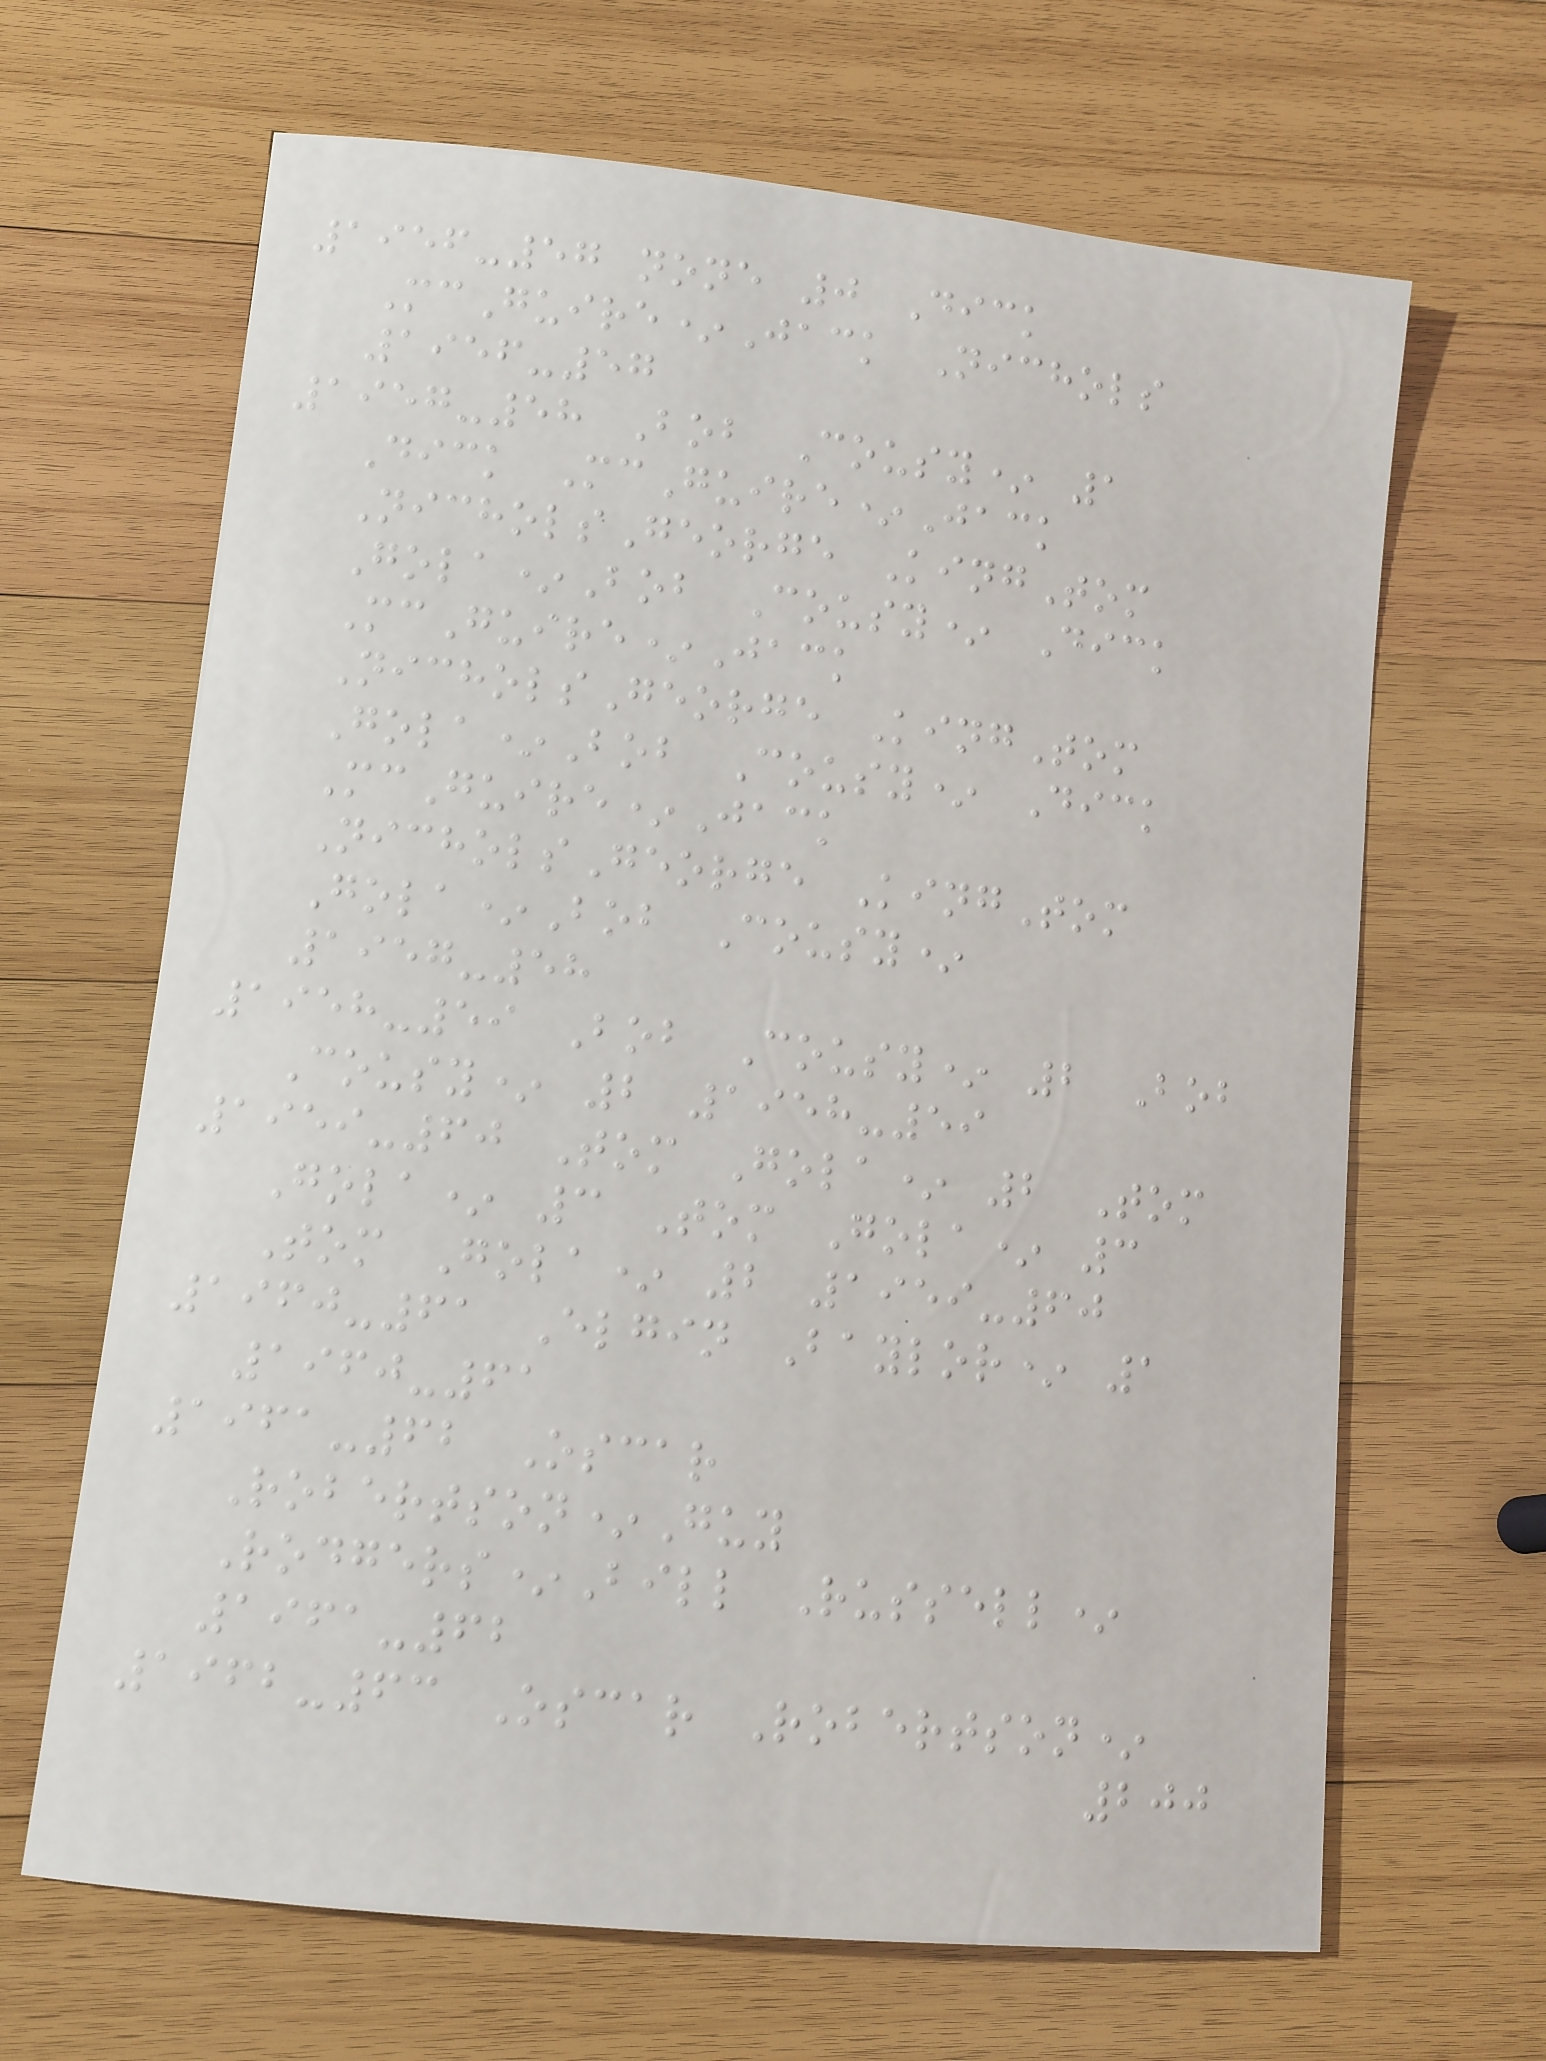1956-57 none 0 Dick
McGuire*Jack Nichols
1956-57
1957-58 Bob Cousy* 1
Dick McGuire*Jack
NicholsGeorge KingTom
Gola*Bob Cousy* Dick
McGuire*Jack
NicholsGeorge KingTom
Gola*Bob Cousy* Dick
McGuire*Jack
NicholsGeorge KingTom
Gola*Bob Cousy*
1957-58
1958-59 Bob Cousy* 2 Bob
Cousy* 2 1958-59
1959-60 Tom Gola* 2 Tom
Gola* 3 Tom Gola* 3
Tom Gola* 2 1959-60
1960-61 Elgin Baylor* 1
1960-61
1961-62 Oscar
Robertson*Guy
Rodgers*Bill Russell*
1961-62
1962-63 Oscar Robertson*
200
